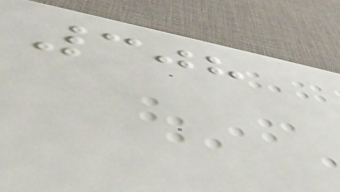308
